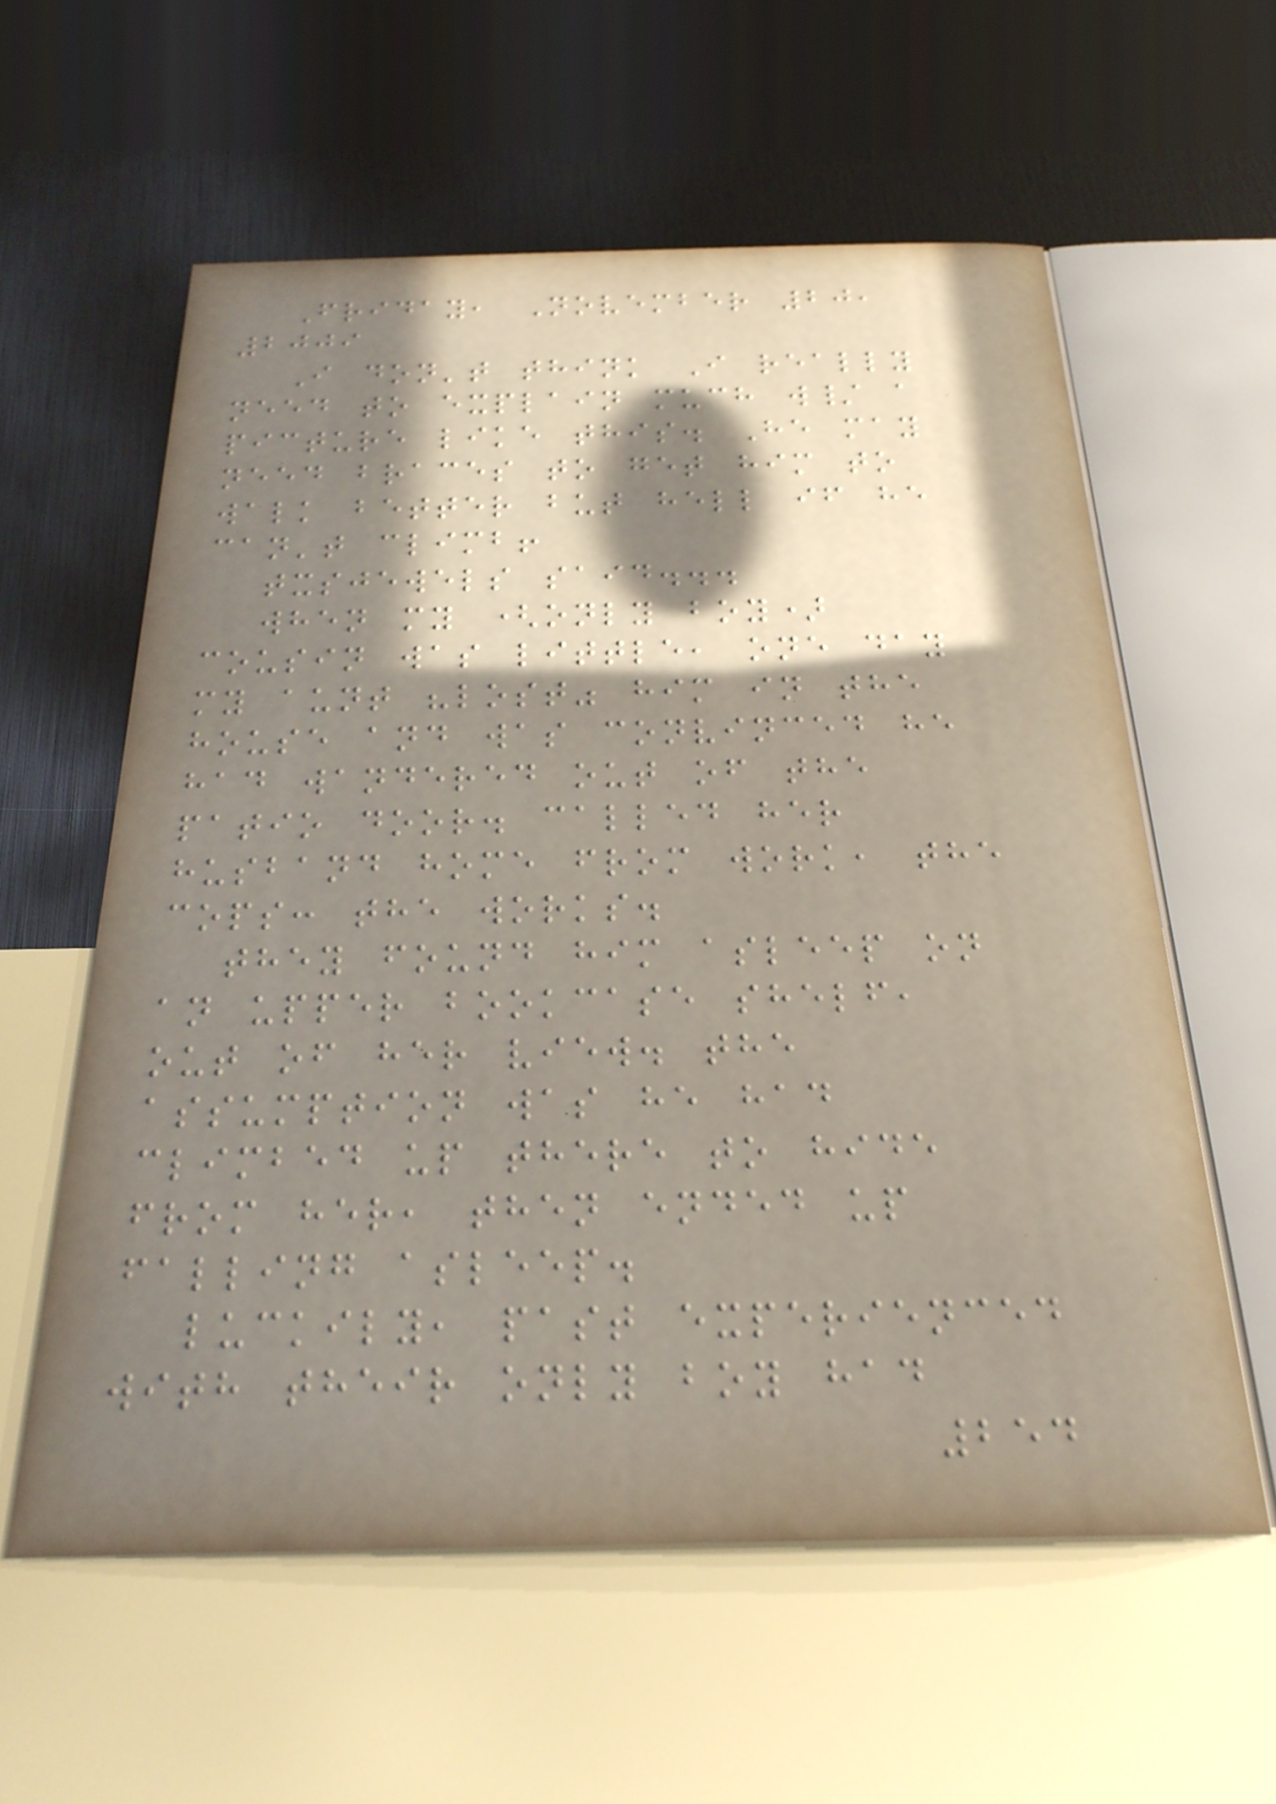Friday, November 20,
2009
I don't think I really
need to explain much w/ a
picture like this. He may
need braces to get him to
walk better but hell if he
can't climb!
txsjewels said...
when my (only boy)
cousin was little, one day
my aunt "lost" him in the
house and was convinced he
had wandered out of the
patio door. called her
husband home from work, the
cops: the works.
they found him asleep on
an upper bookcase shelf,
out of her view. the
assumption was he had
climbed up there to hide
from her, then ended up
falling asleep.
luckily, past experienced
with their only boy had
254
